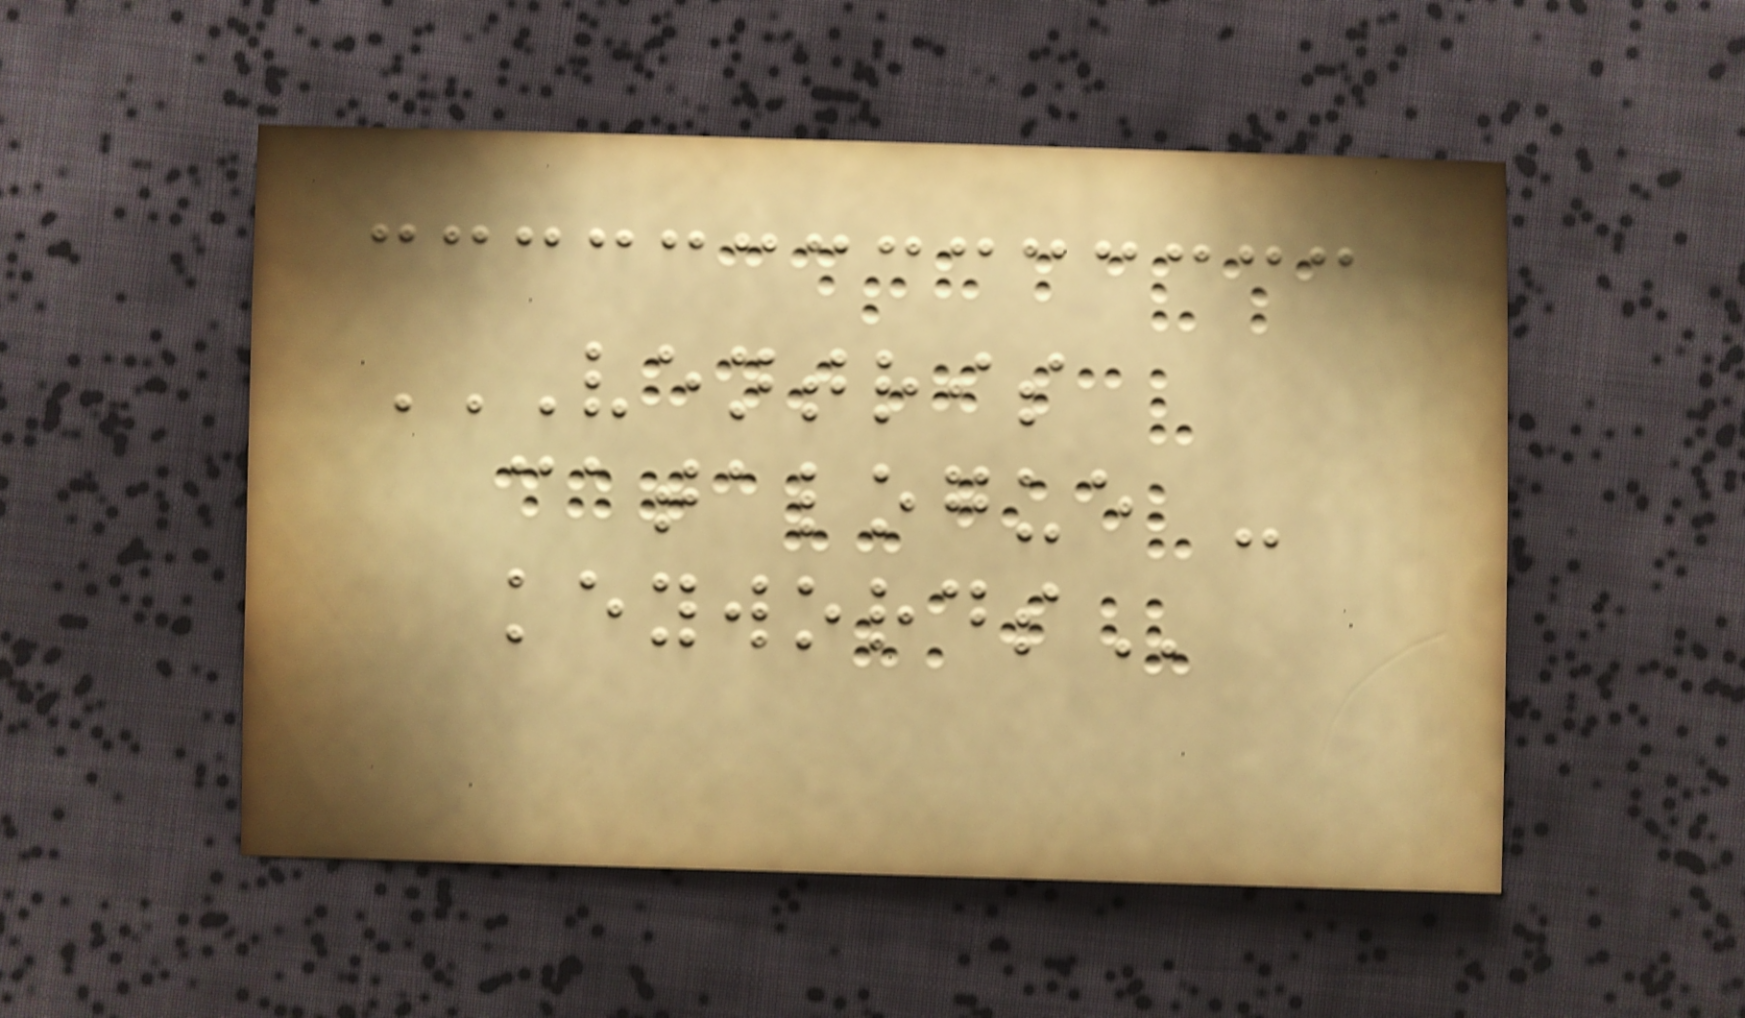VENTRIS
CATALOGUE -
KEYWORDS
